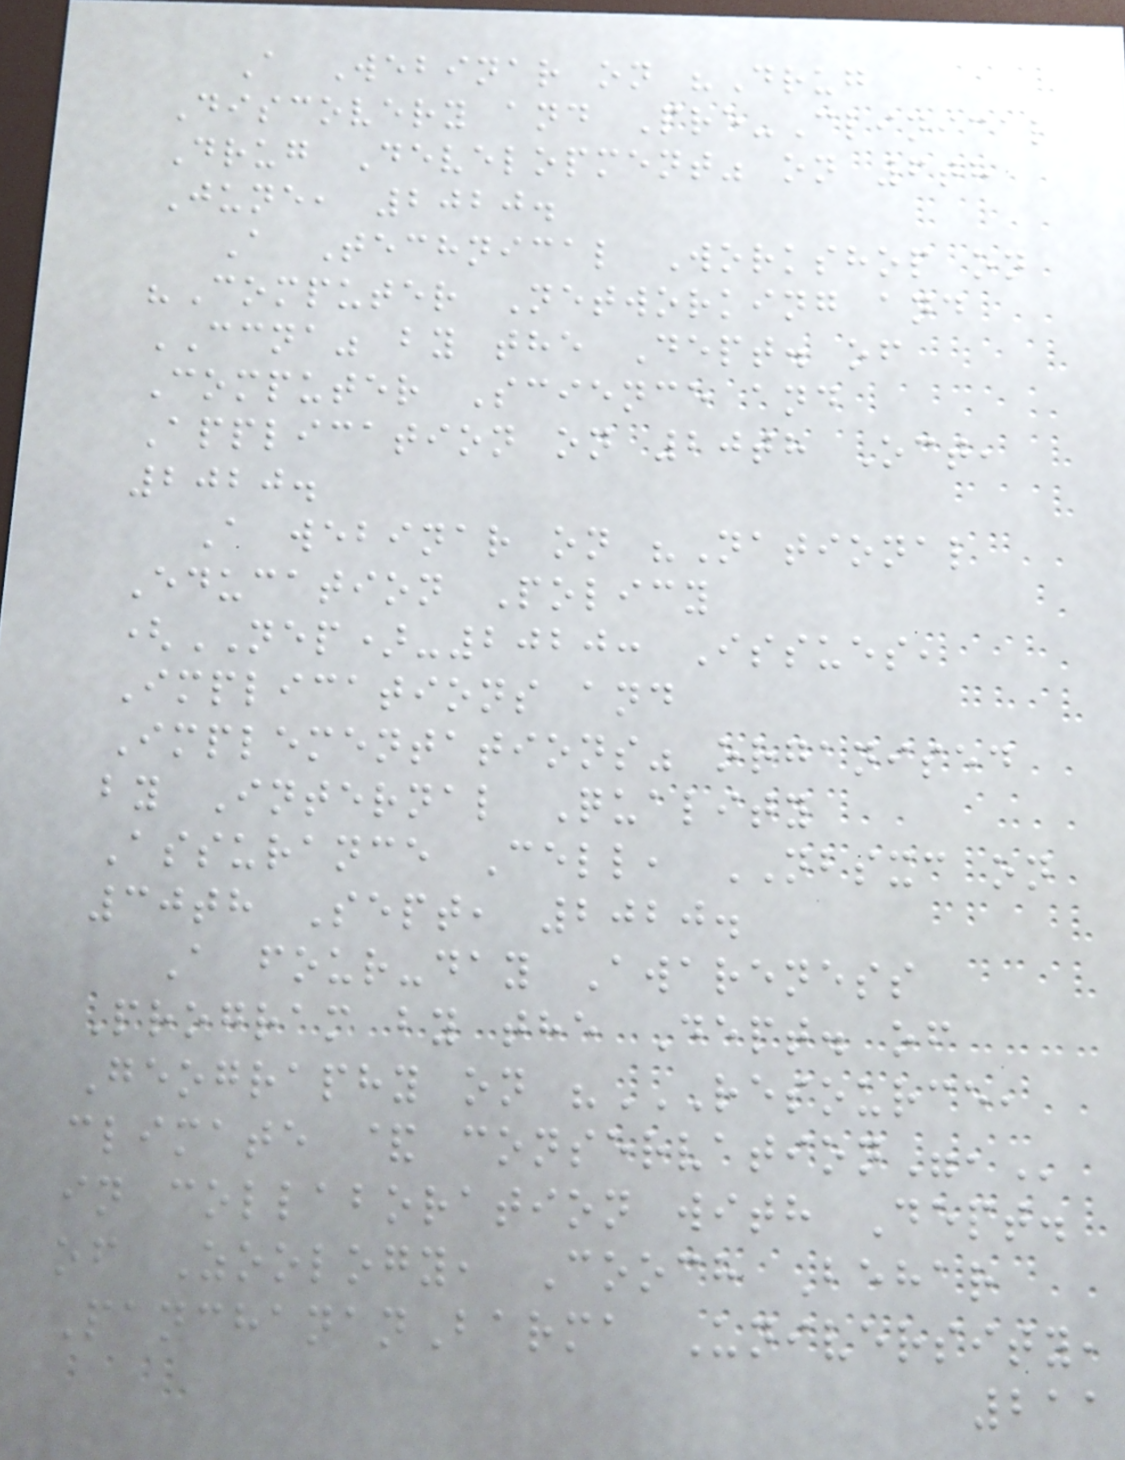A Webinar on "Drug
Discovery and Pre-Clinical
Drug Development" on 6th
June, 2020.
A Technical Workshop on
"Computer Networking and
CCNA" by the Dept. of
Computer Science and
Application on 20th Oct,
2020.
A webinar on "National
Education Policy
(NEP)-2020: Issues,
Implications and
Implementations" organised
by Internal Quality
Assurance Cell, NBSXC on
30th Sept, 2020.
A four-day Awareness
Program by the Dept. of
Geography on "RESOURCE,
CLIMATE & CONSERVATION",
in collaboration with Dept.
of Zoology, Cooch Behar
PanchananBarma University,
211
